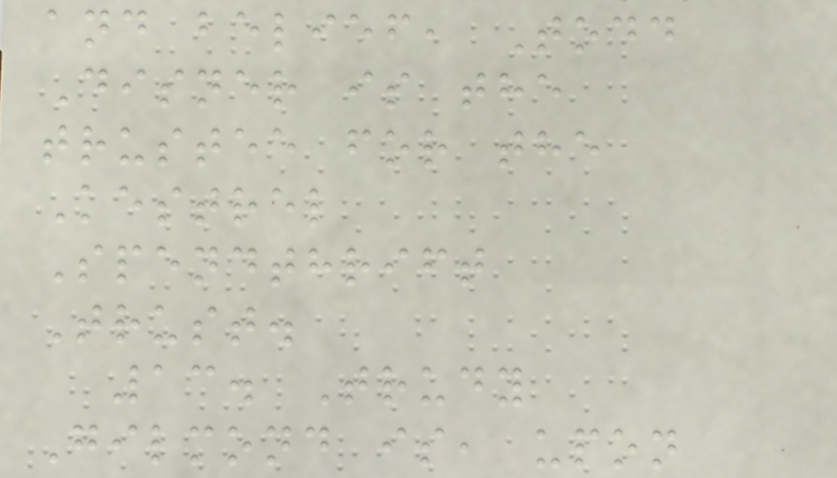and belief, Todd
Disner is the
trustee for the
Kestrel
Spendthrift
Trust.
13. Trudy
Gilmond is, upon
